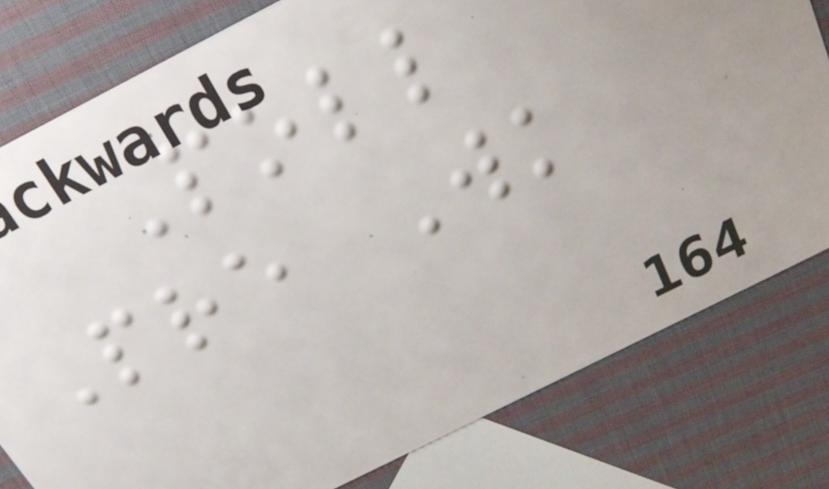Poll
Pre Wk
